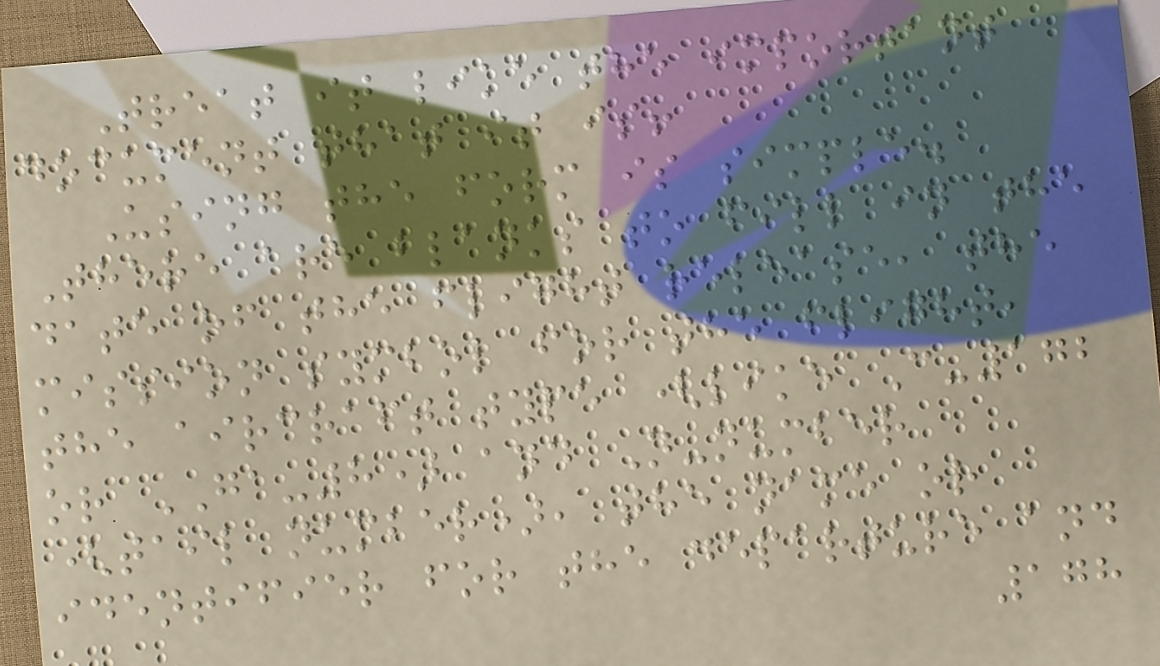Treat it like the important
document that it is!
Using the form is simple.
There are blanks to fill in the
date of the flight release, the
mission symbol for the flight,
the aircraft type (like C-172
or GA-8) and N-number
(tail number), the name or
identifier for the departure and
178
